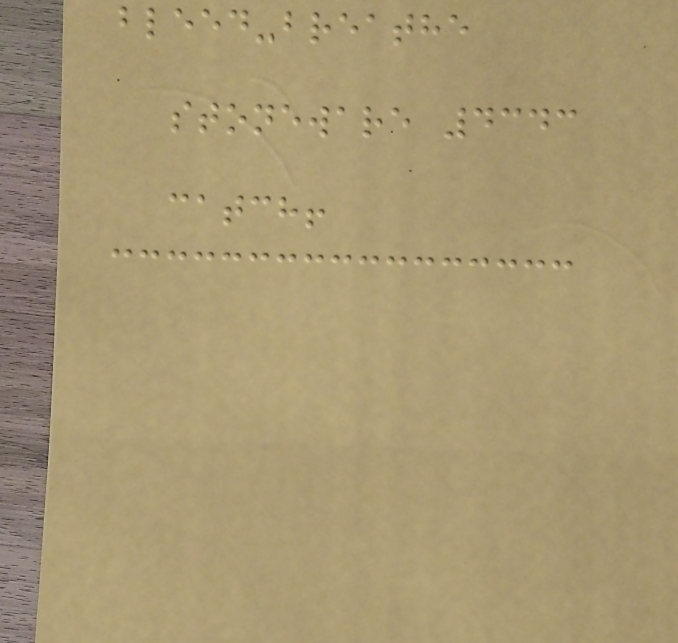bleed-breathe
stoneware 4343
catch!
